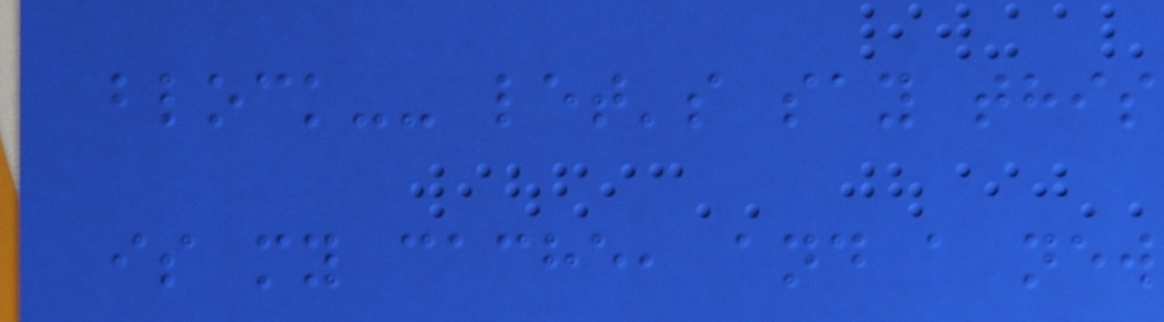block-- let's say this
is my cache, and a new
